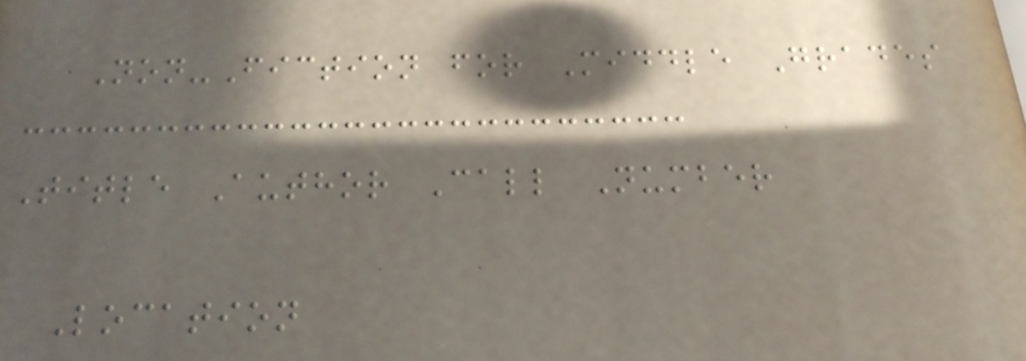Non-Fiction for Middle Grades
Title Author Call Number
Location
